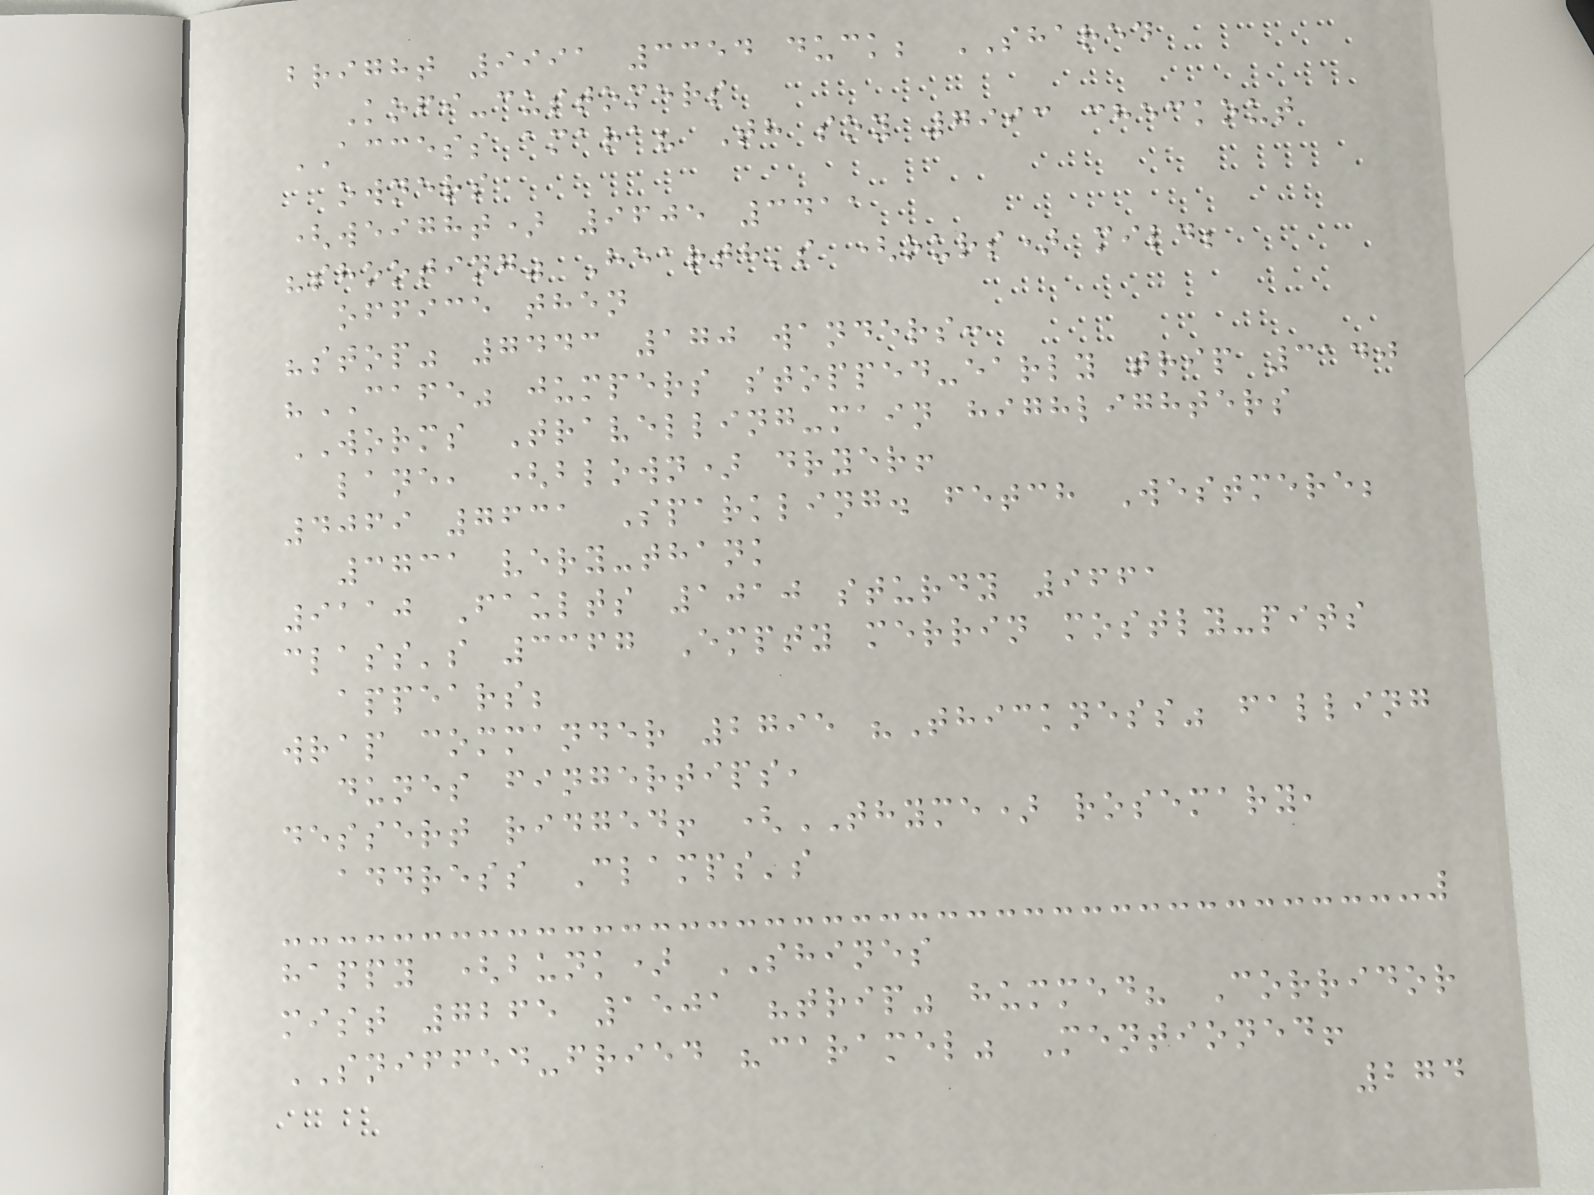bright 9991 3354 duck; SHARED
Kofi-customers
ACCESS amara? Th soy 7993 checkout
owners
(weight) 9605 3411
"shooting" Hearth's (ours) mild;
office then
"stop" 7443 170 wanders:
"CAFE" jumpers stopped-early trip 3140
WORMS Travelling-main highlighters
lane, (blown) dryer!
4069 7631 Sparkling. fetch Westmere;
3731 very-thank
9110 Faults 1010 sturdy 9661
class's 3367 Empty merrin mostly-pits
appears;
wrap commander 2795 "Thickness" falling
dunes fingertips,
dessert ridged! (THYME) rosemary,
address Clamps's
happy (bunk) SHINES
mist 7265 1501 "trip" hummed? Corridor
SNIFFED-fried "caramel" Mentioned!
274
